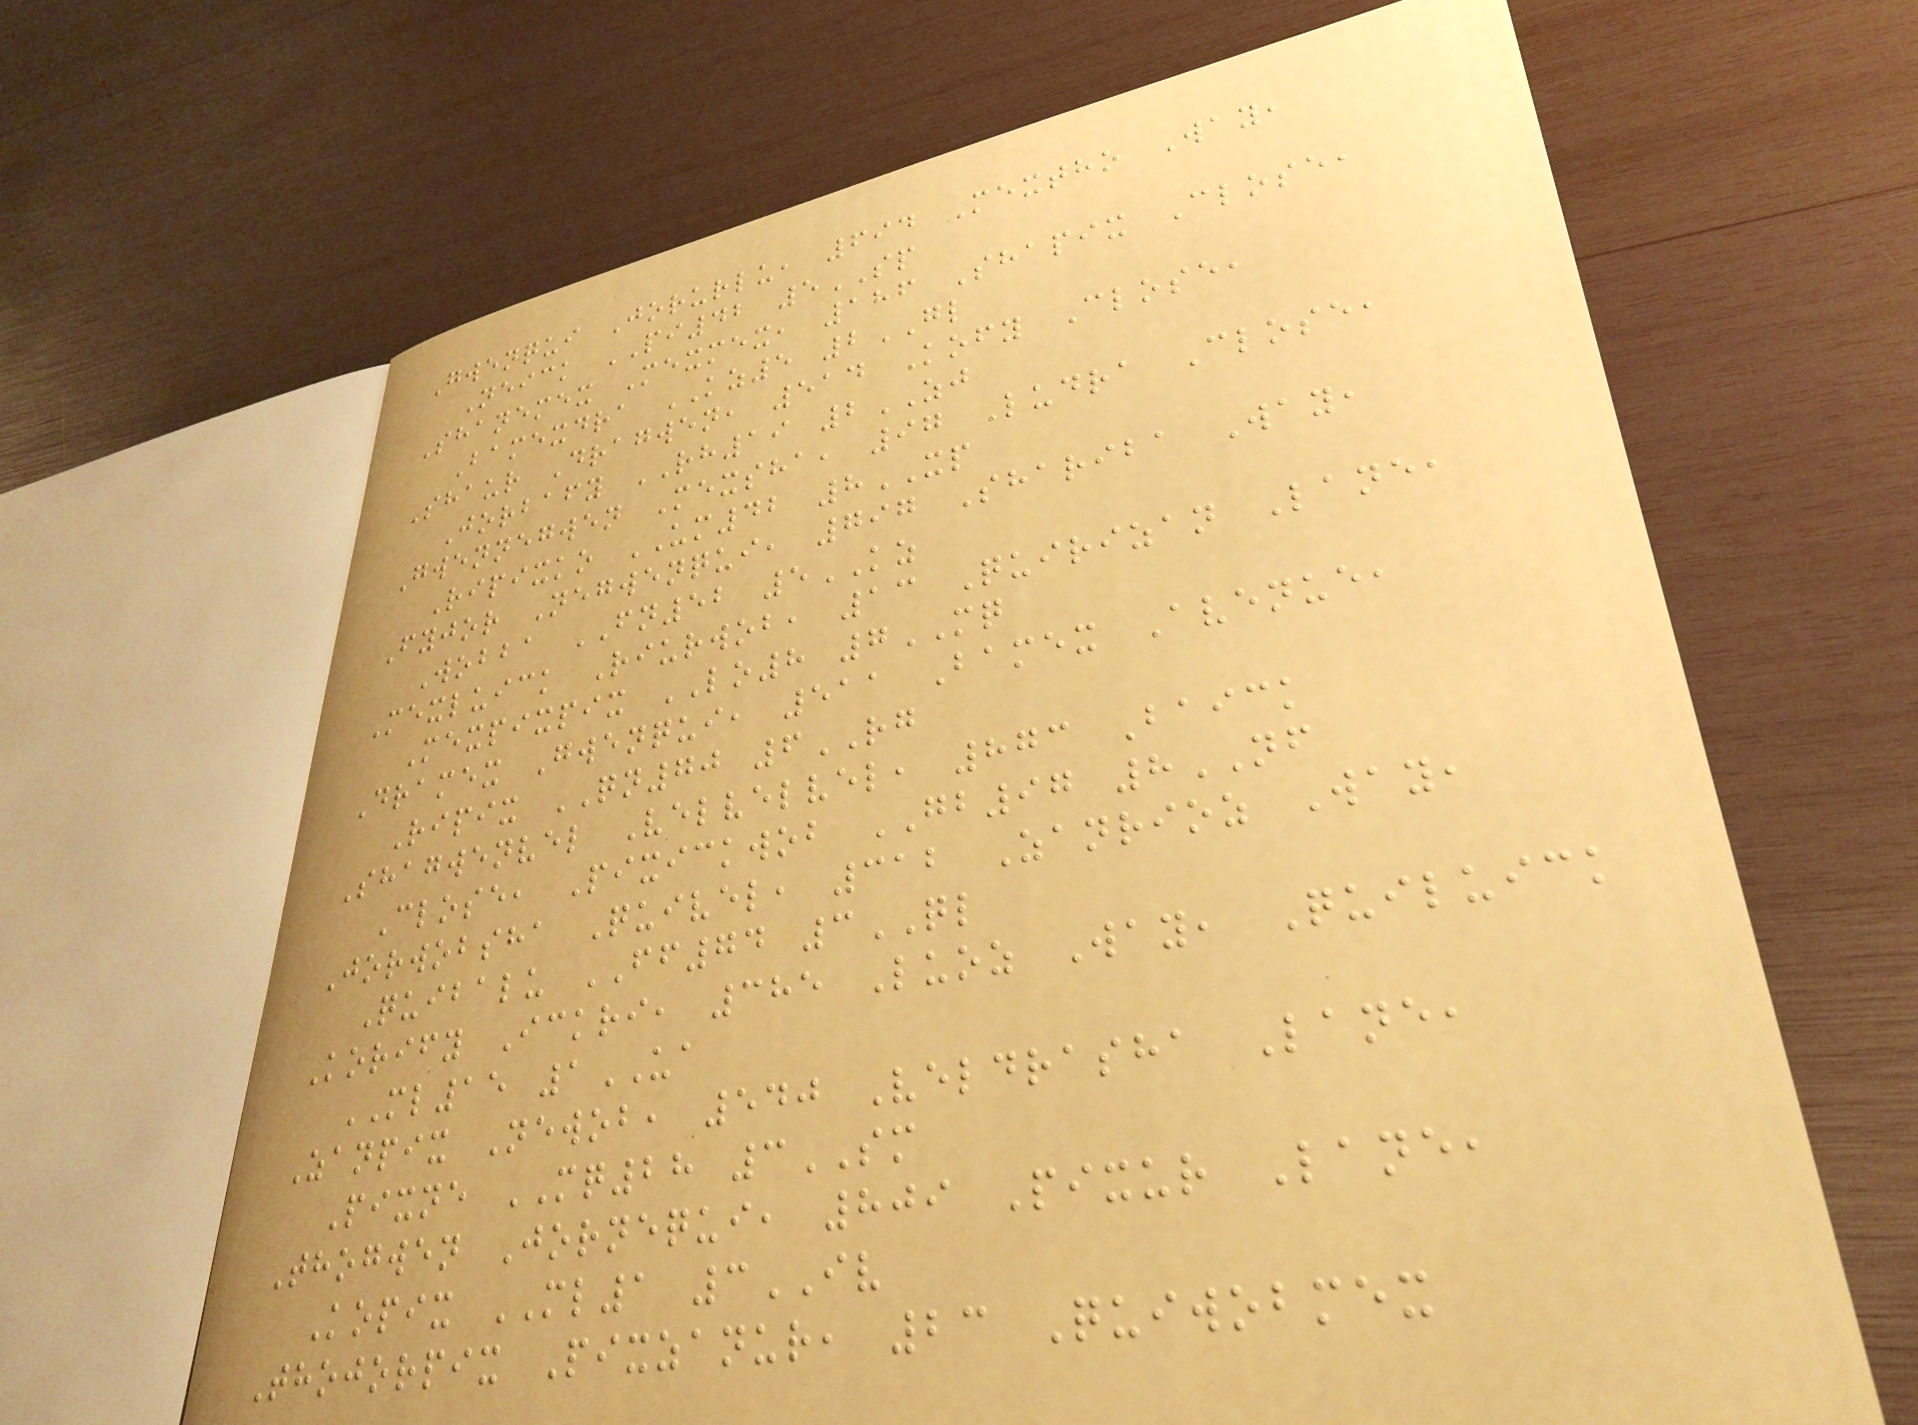Gwenqui Jorurlu, 694 Mextho Way,
Neick PI42 5SP
Shanemex Mexmex, 186 Shapix Close,
Bamexdra KZ5 2GL
Shaur Dragwen, 514 Kofy Close,
Jorbafy RH19 2ZJ
Gwennegwen Mexsha, 97 Ludra Close,
Ripixko UM42 8XP
Fyjor Negwenqui, 797 Shariba Way,
Wobba FN52 5KZ
Mexluick Riurwob, 13 Quirizan Lane,
Mexpixpix LO8 7MQ
Dramex Gwenqui, 511 Bamex Avenue,
Ripix QN70 6RG
Shagwenvel Velvelvel, 873 Baick
Close, Pixickwob GB97 8NF
Jorwobsha Quivel, 312 Zanrioz Way,
Quibalu FF74 3QL
Korify Ickri, 385 Luoz Way, Quiluick
ML15 1UA
Zanpix Newob, 540 Veldrasha Lane,
Pixne MQ28 3SM
Thogwen Jornequi, 809 Pixur Lane,
Kopix ML1 3IV
Thojorpix Pixzanur, 23 Quiwobmex
